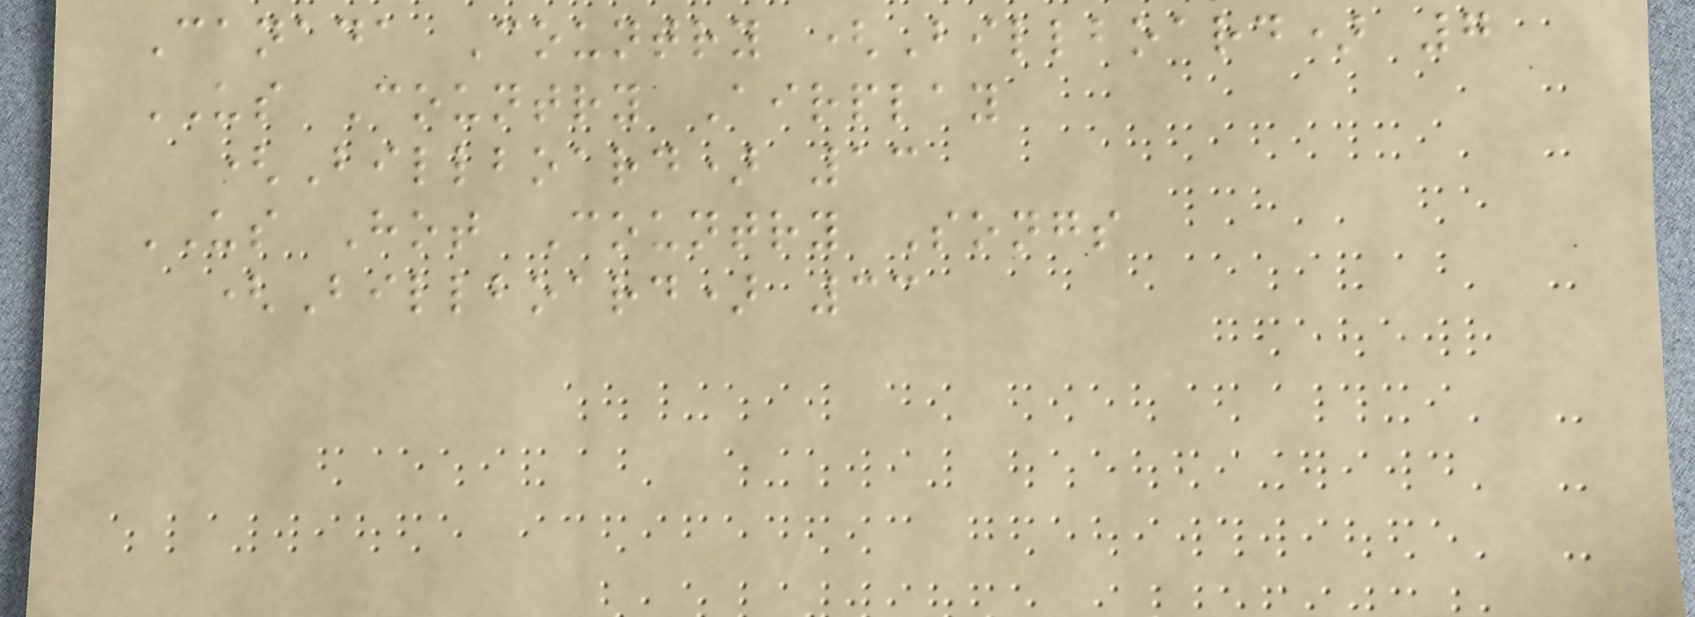Canada Country (Billboard) 7
US Country Airplay
(Billboard) 13
US Hot Country Songs
(Billboard) 33
